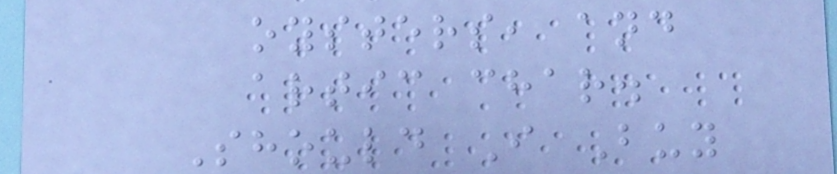oysters, and
artic char.
Should I Buy
